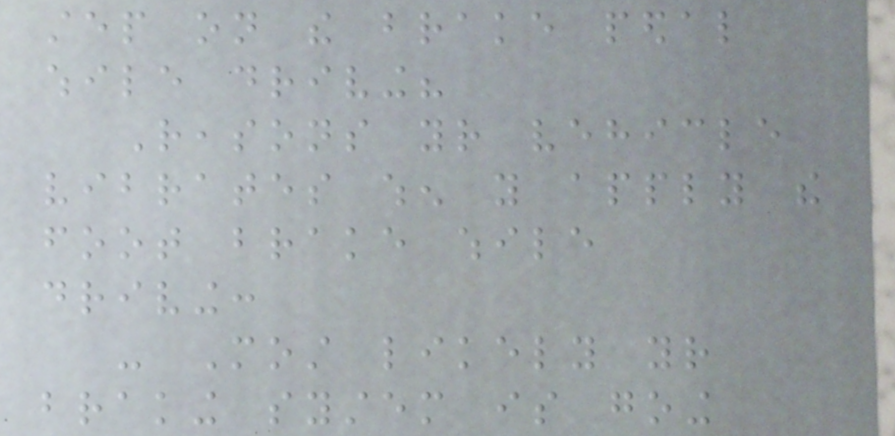step on the brake pedal
while driving?
Reasons your vehicle
vibrates when you apply the
foot brake while
driving:
- Most likely your
braking system is going
